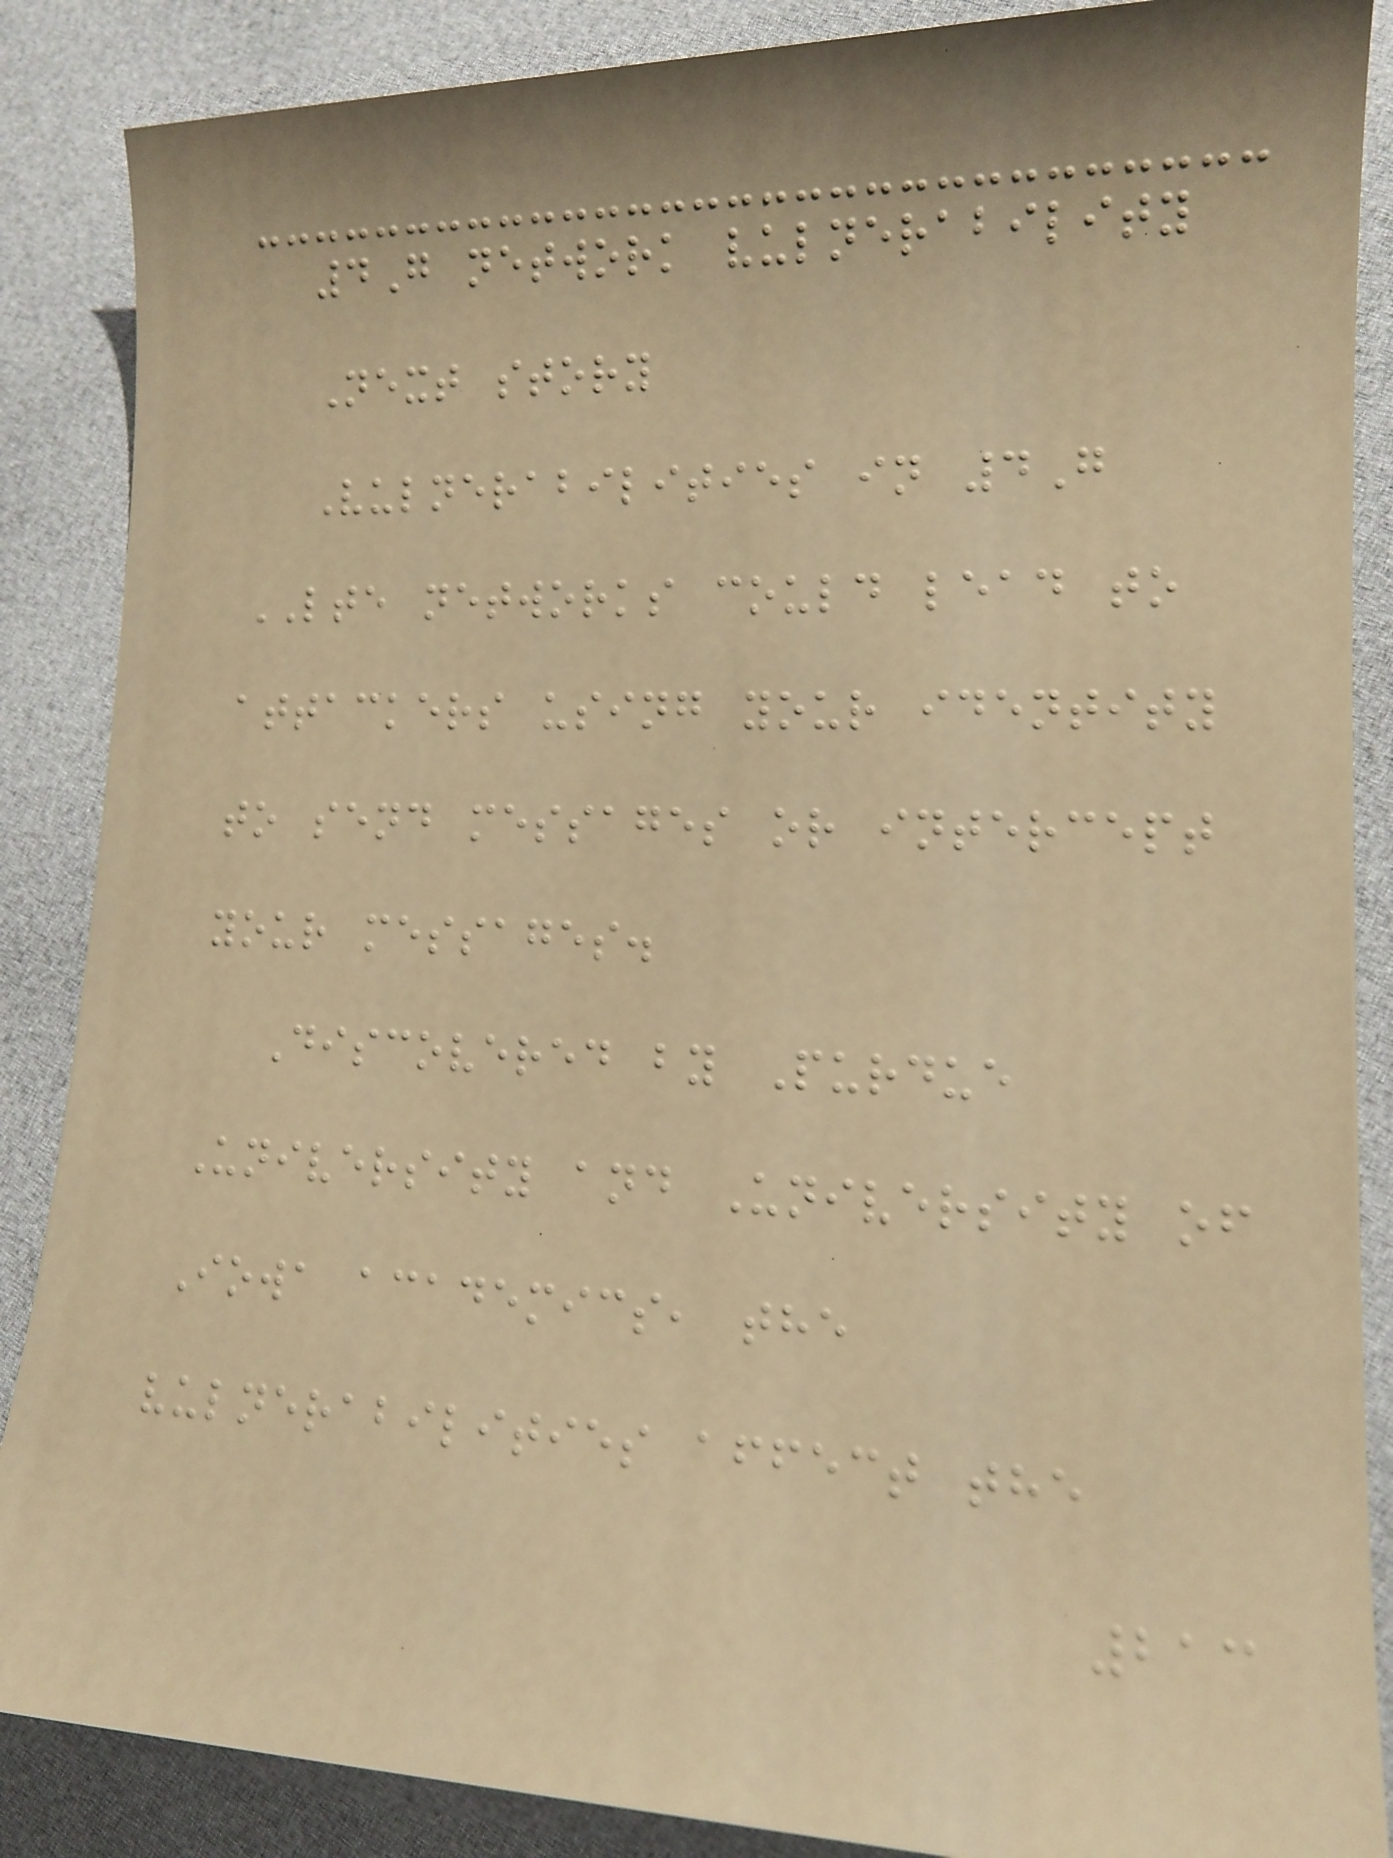4G network vulnerability
Next story
Vulnerabilities in 4G
LTE networks could lead to
attackers using your identity
to send messages or intercept
your messages.
Discovered by Purdue
University and University of
Iowa academics, the
vulnerabilities affect the
213
